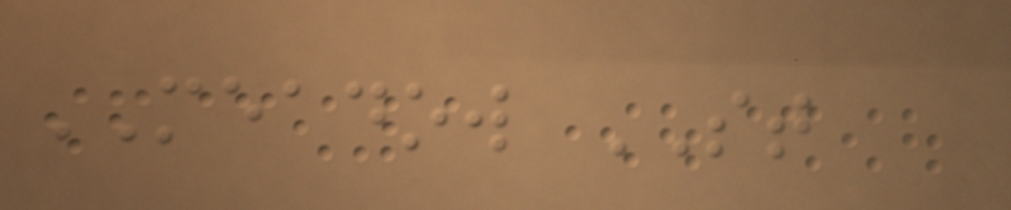MEADOW ST
